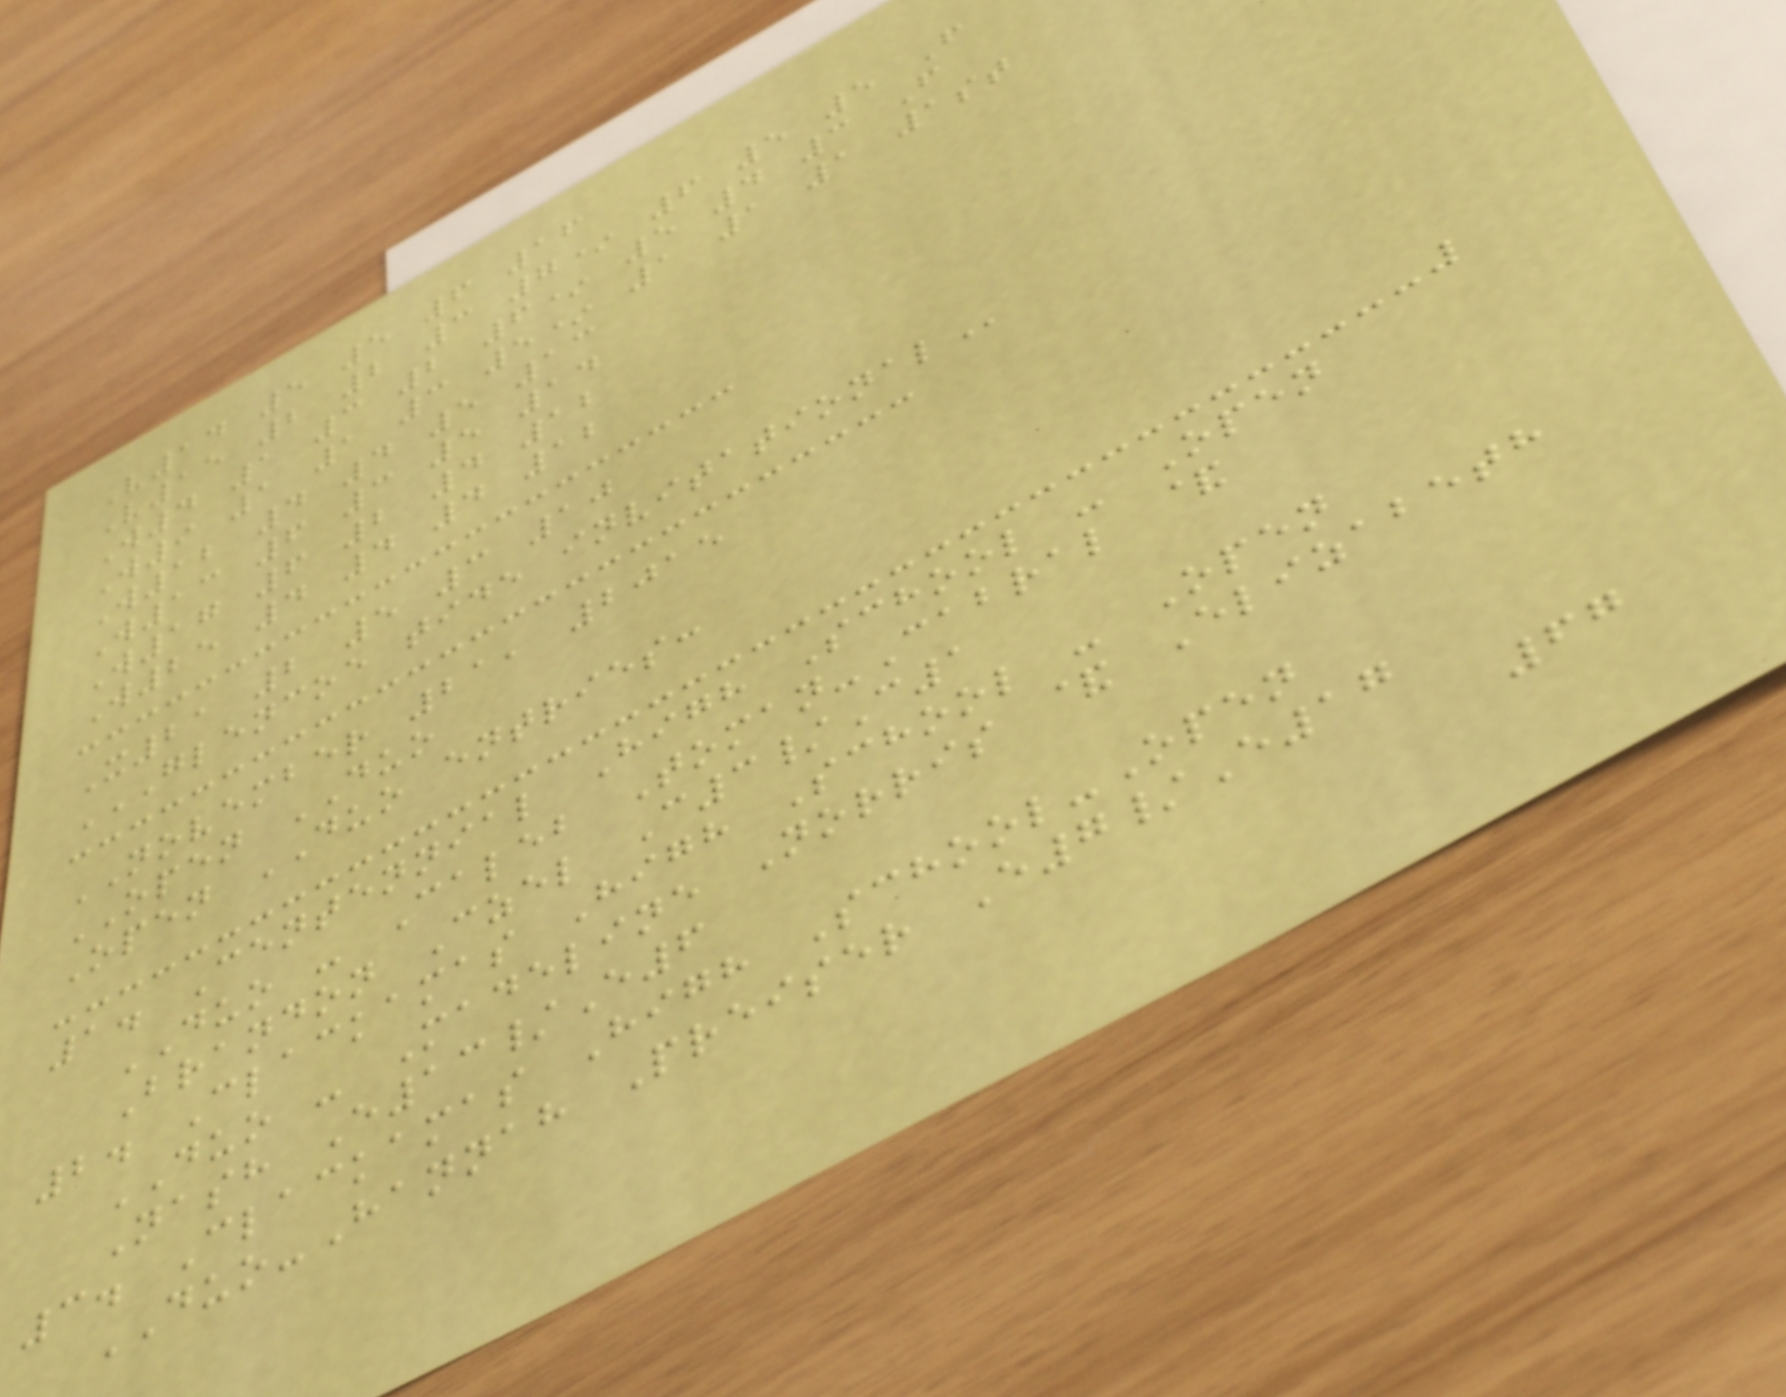V14 5 5 6 16
V15 2 2 3 7* 6 5 5 F
W4 1 3 2 6* 5 4 3 F
W9 1 1 3 5* 1 1 1 1st
W12 4 4 5 13
W13 6 3 5 14
W17 6 2 4 12
W25 4 4 4 12
X21 2 5 3 10
GLENCOE TIDE INVITATIONAL
NOVEMBER 21, 2015
OPEN DUO
Open DUO entries:
1. Centennial High School - Open
DUO - Caleb Toman-Cabral &
Brandon Czel C3/C1
2. Clackamas High School - Open
DUO - Madeline Norris & Elizabeth
Nash E13/E6
3. Clackamas High School-Open
DUO-Hannah Preiser E7/E17
67
